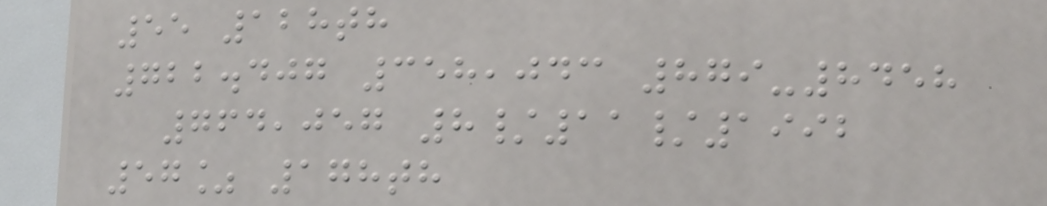55 128th
722.407 358,043 879-8458
764,057 8/11/1992
57% 178th
